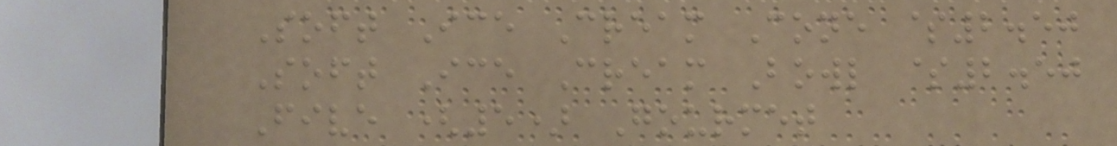Soft Ice Cream Cone $2.50
Soft Ice Cream Bowl $2.50
Five (5) Gourmet
